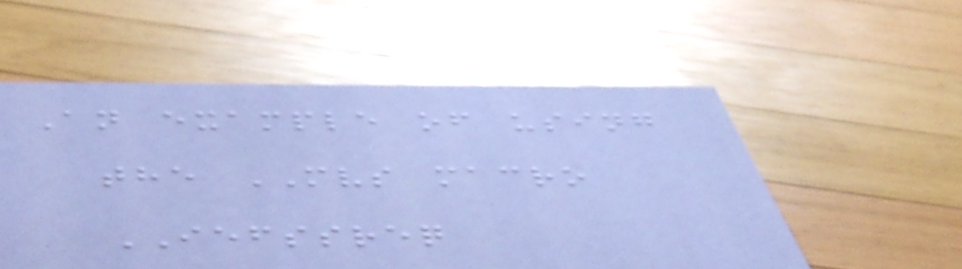An example of using
the MVS macro
IEFSSREQ
